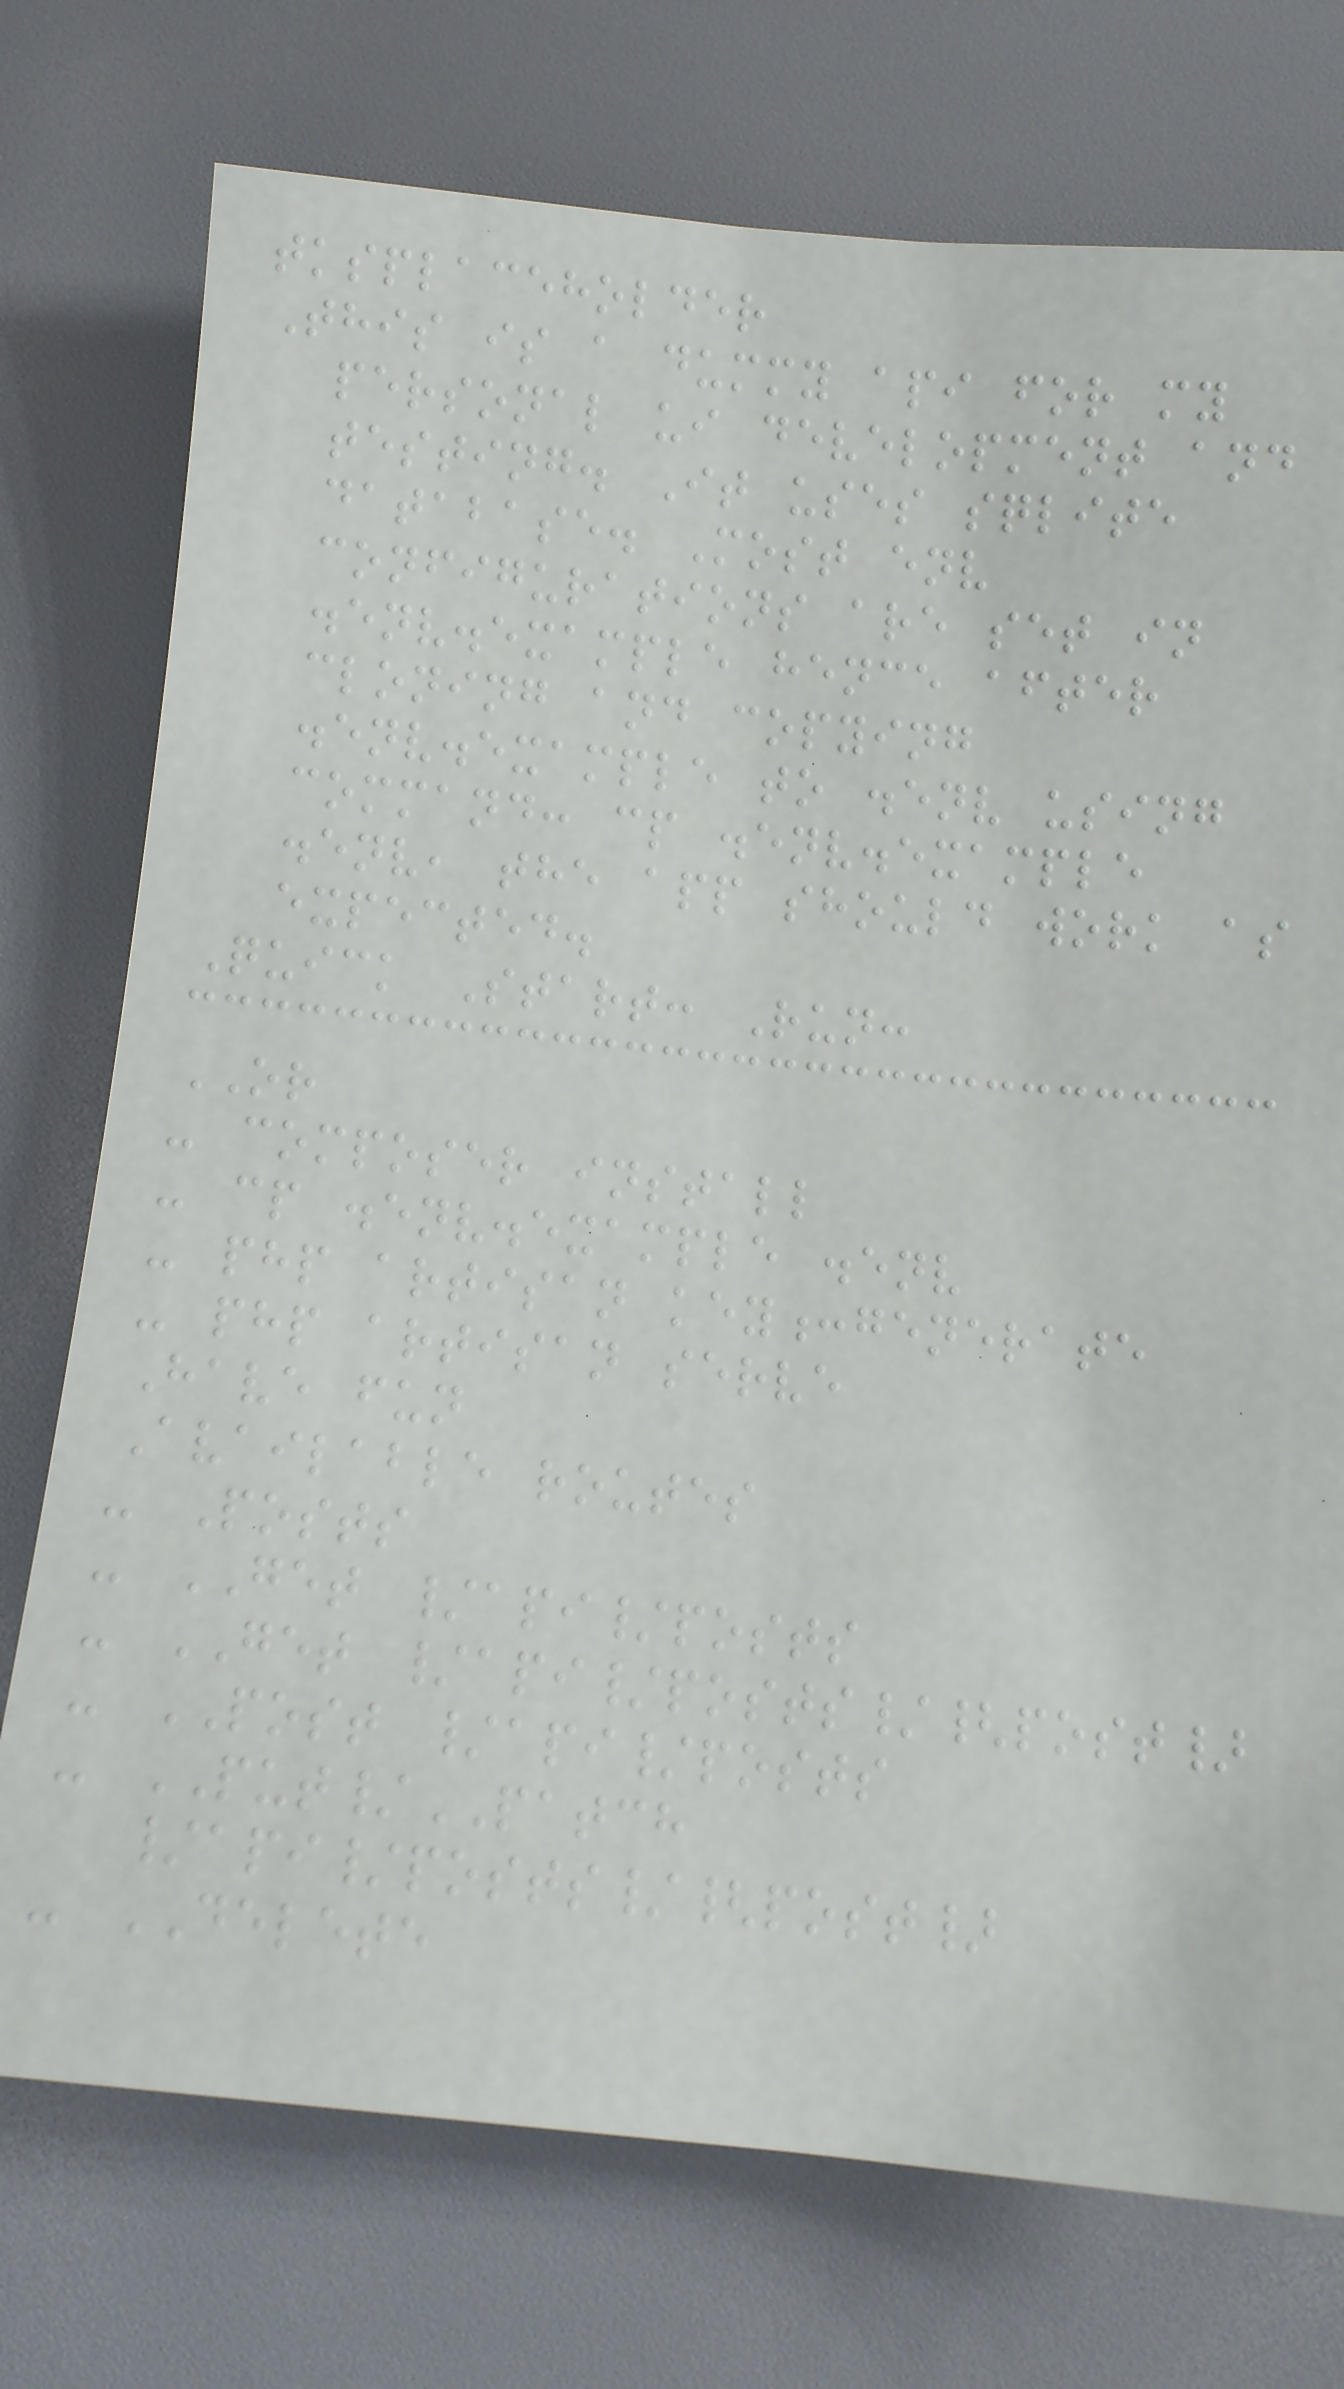tksplaceholder
This is a dummy api for my
personal ui development and
testing. It uses sqlite
database. Most env
configurations are set in
.env.example hence after
cloning and copying
.env.example to .env using
command: cp .env.example
.env, the app should work as
expected.
Quick Start: Run:
OR
- composer install
- cp .env.example .env
- php artisan key:generate
- php artisan serve
Have fun
Available routes
- Posts
- GET /api/posts
- GET /api/posts/{post}
- POST /api/posts
- PUT/PATCH
/api/posts/{post}
- DELETE
